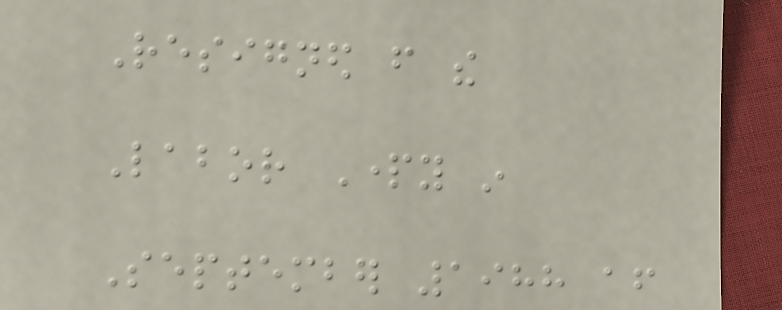Resigned from the
Labor Party in
September 1988 after
